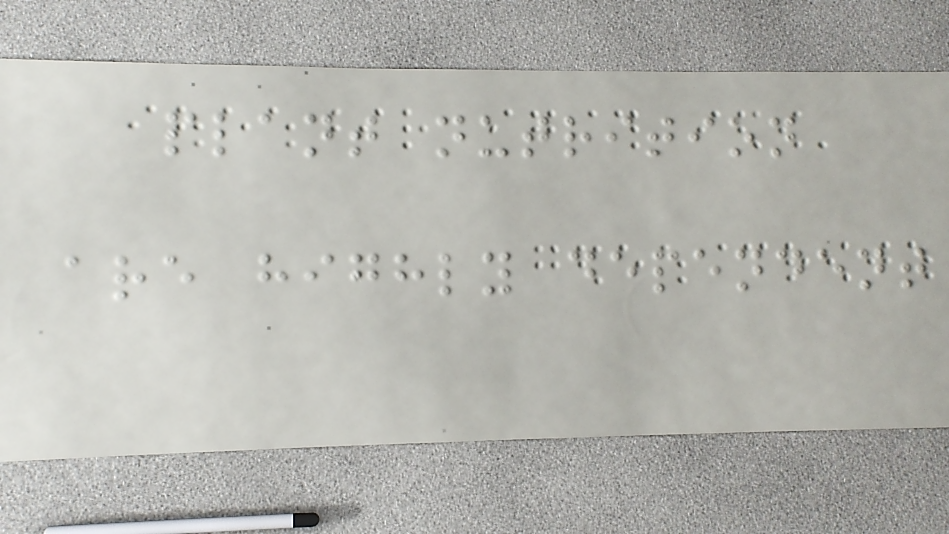plant nutrition
are highly dependent
